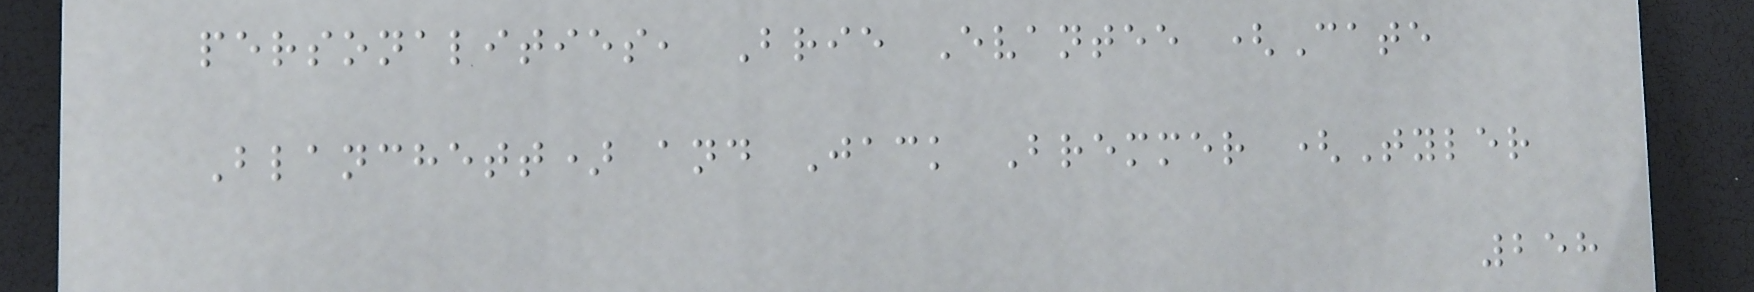personalities, Brie Evantee (Cate
Blanchett) and Jack Bremmer (Tyler
258
